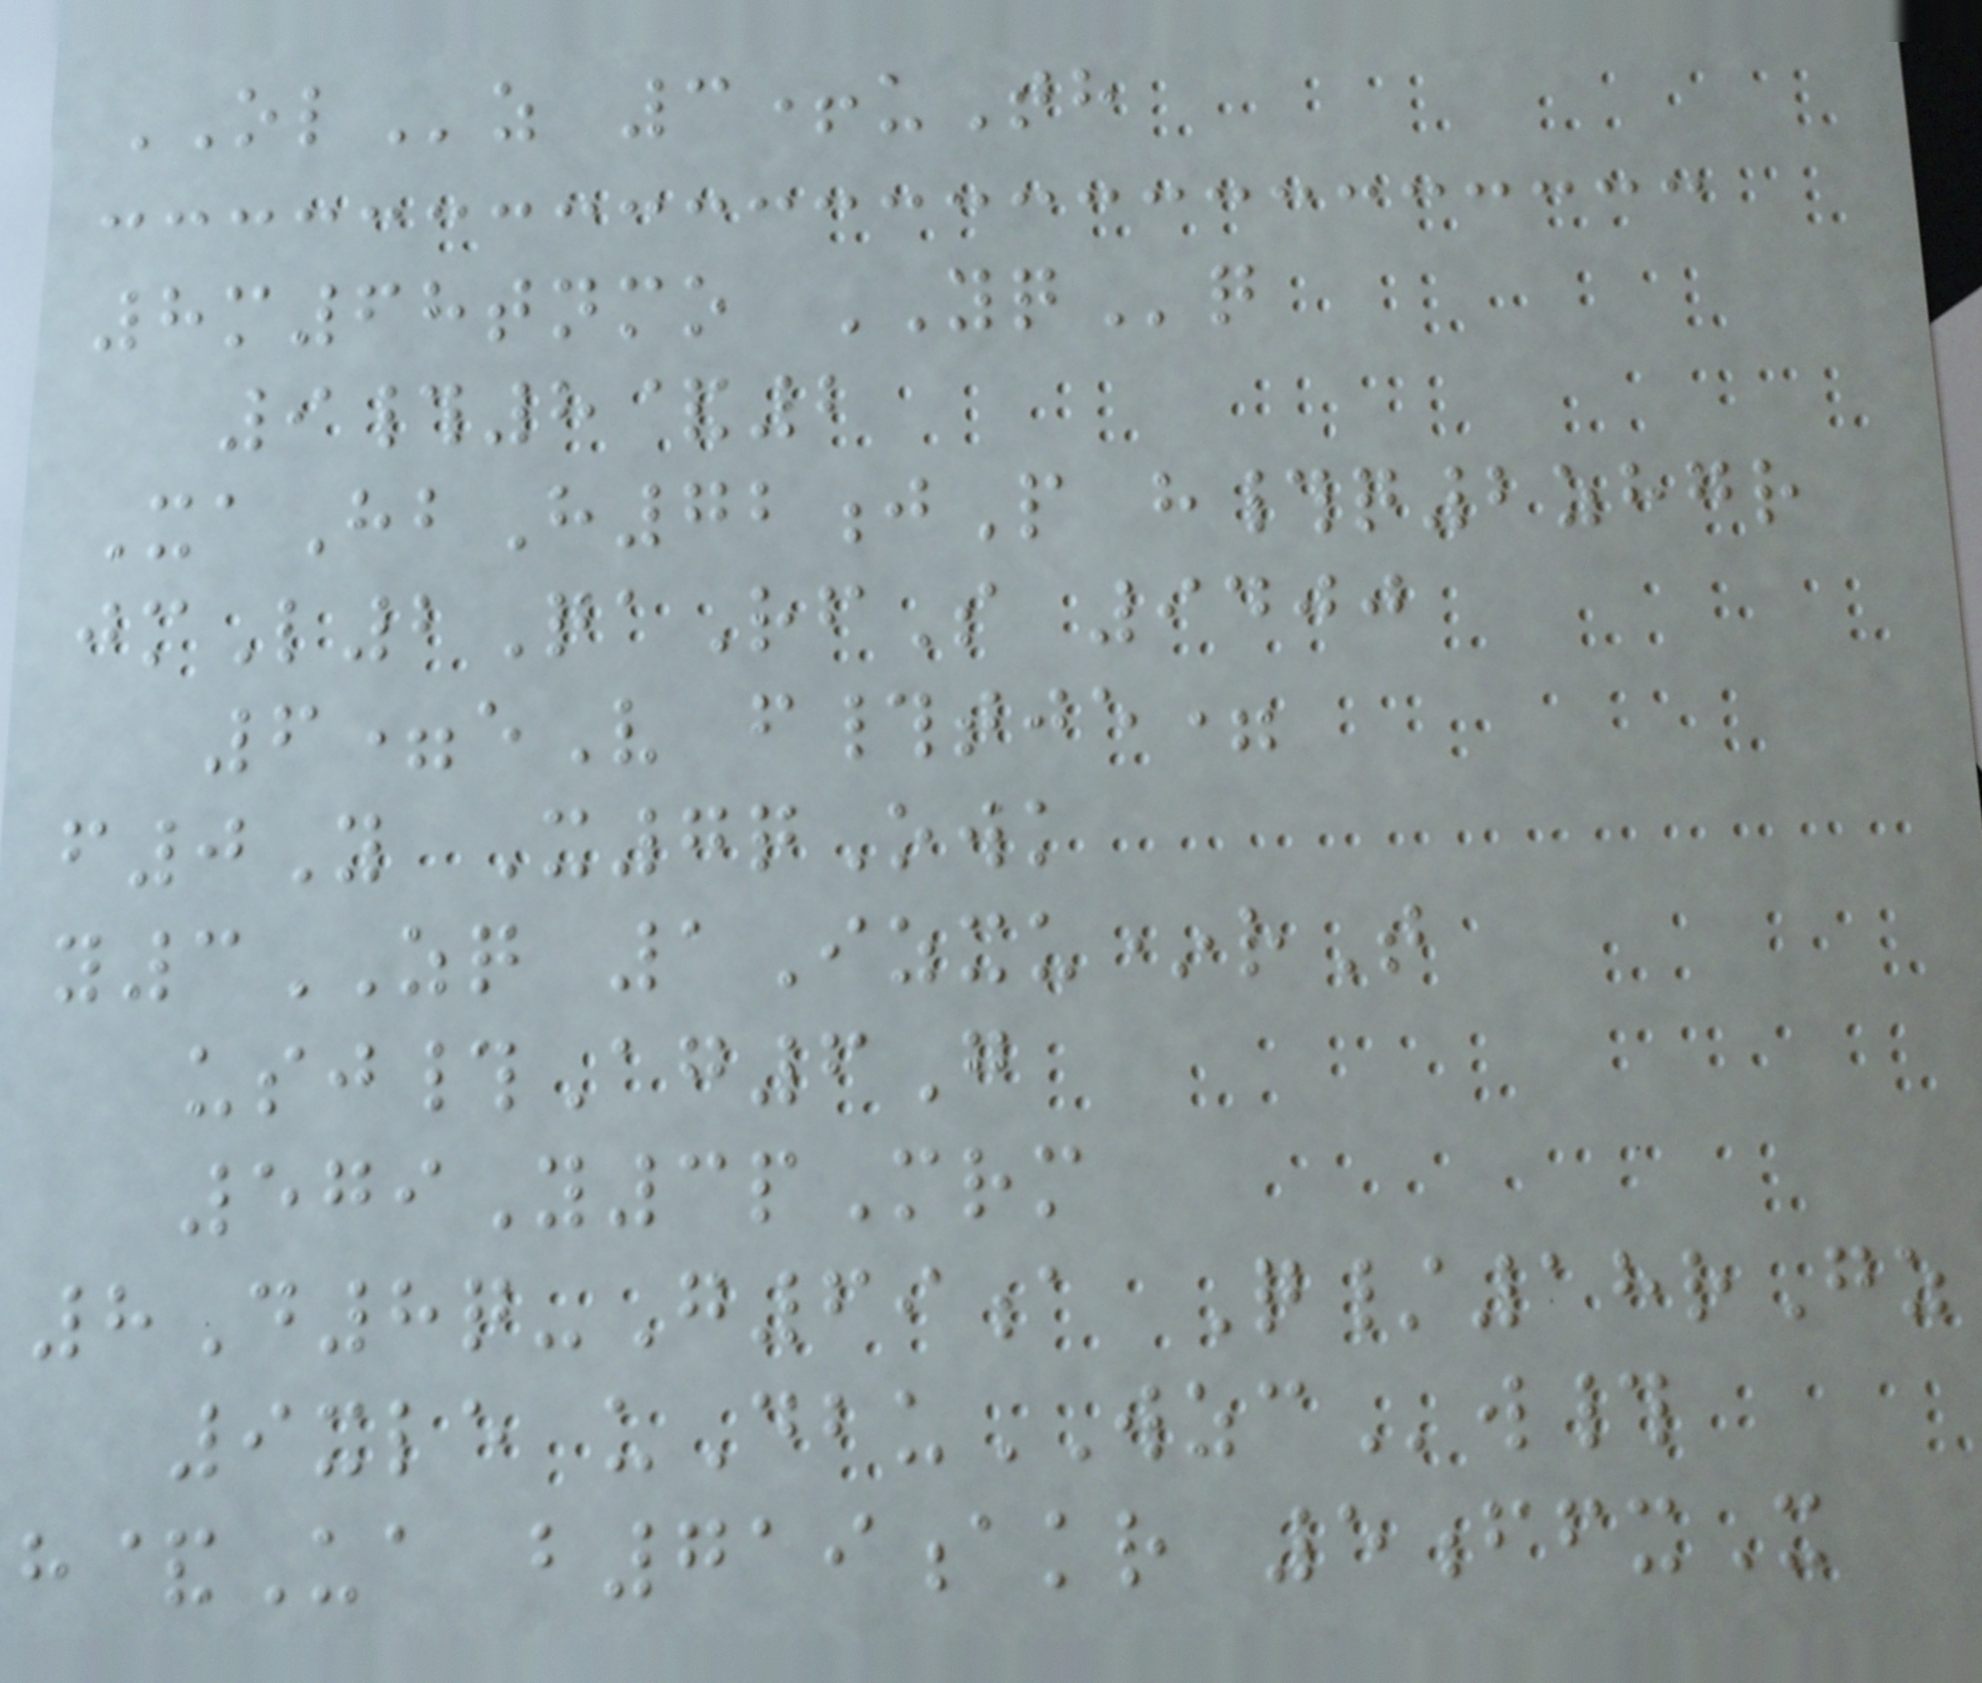OLz 3+uTh
8m68tnmo YQq
9#8&2
XaHbH72jP h#q2zhgr
jmL2QaRfS 9400
6=eV f#tje=
f0Y X7qOwk
y3ZQ 1Izxu*rT
usj#Ag6G
579Y3pMrm
8D8q-G69a Q/18rGz
9xle uDbuWZCw#
h&Ua b719akr 5ffxX
